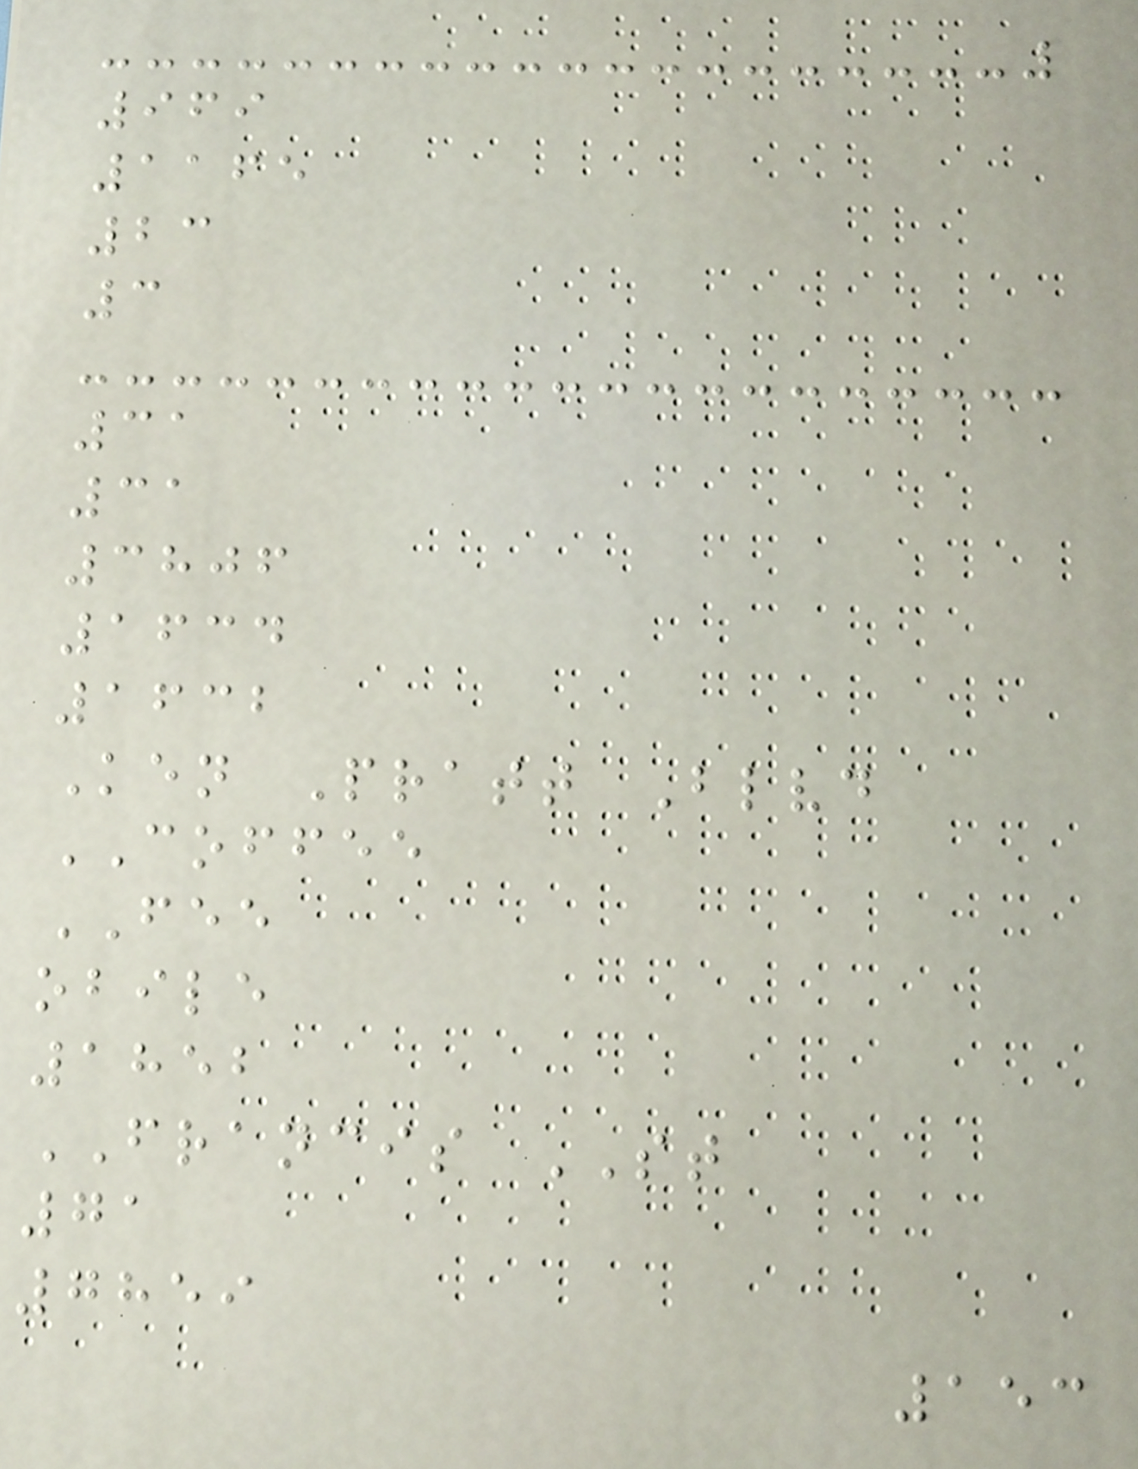969
1165
23
3
31
31
3806
1634
1632
Ken Pratt Blvd
COFFEE
FEE
obile
1852
FRANCIS ST
71
7859
153
